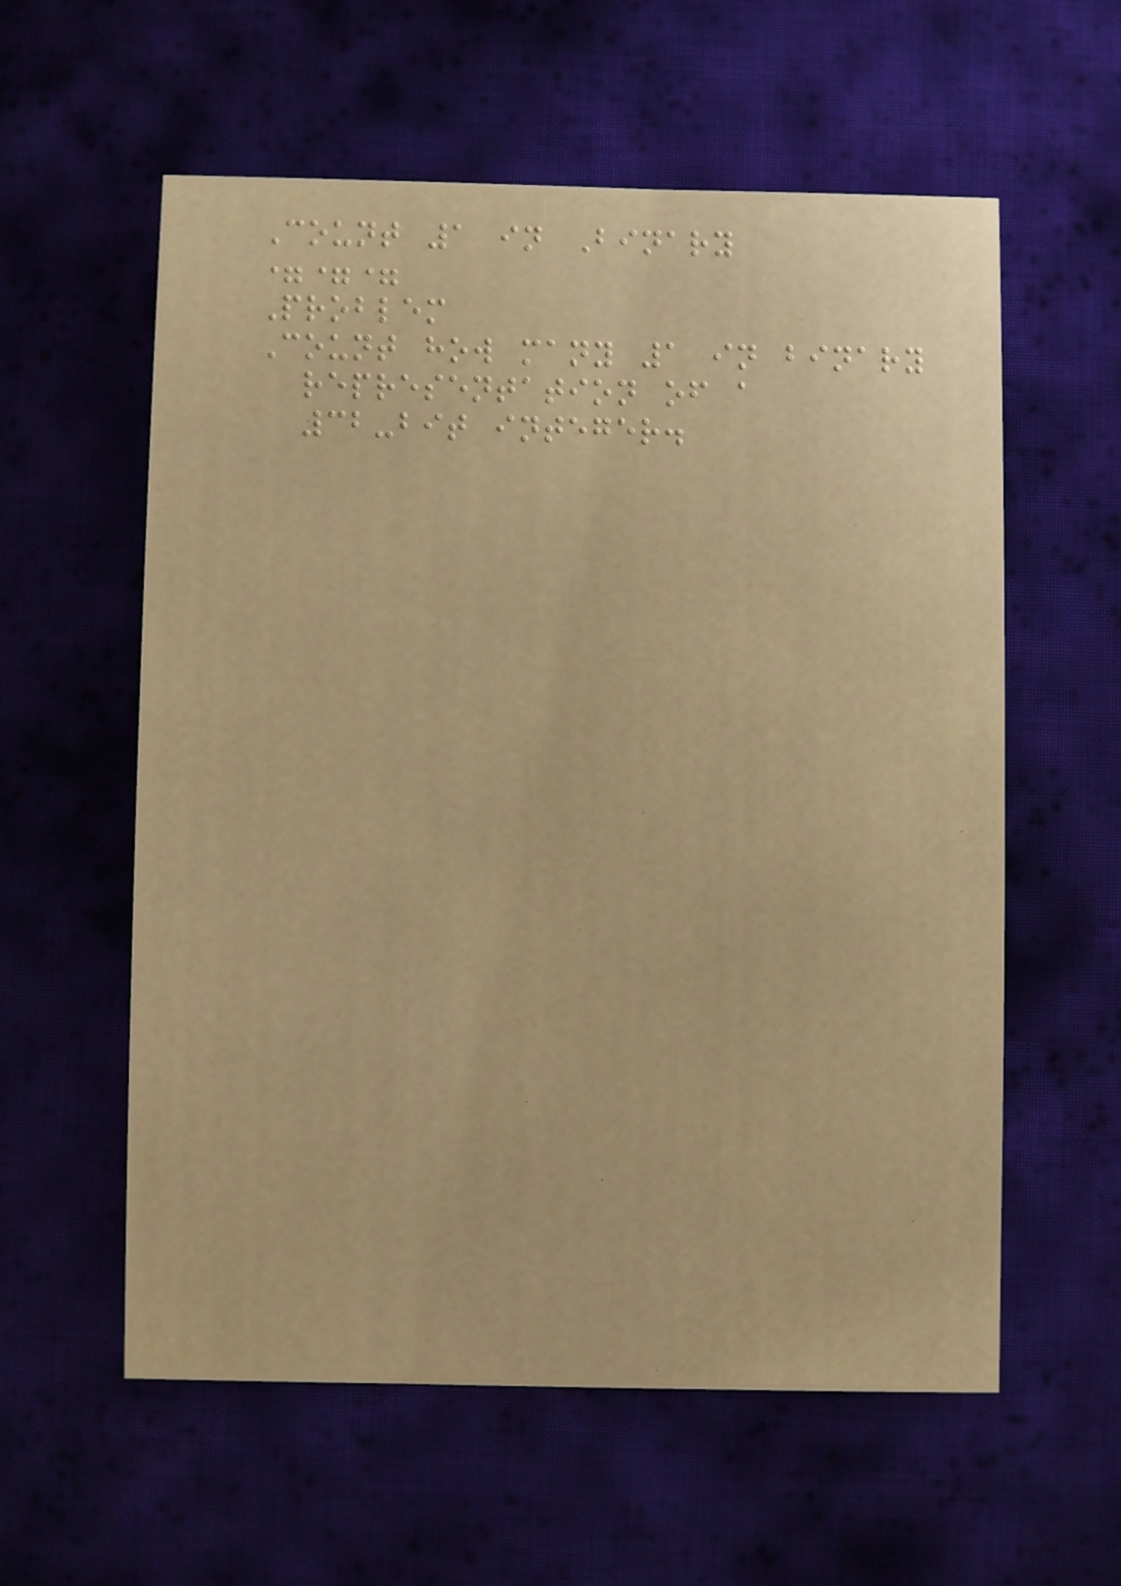Count 1 in Binary
===
Problem
Count how many 1 in binary
representation of a
32-bit integer.
